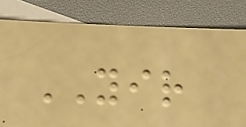YIR
